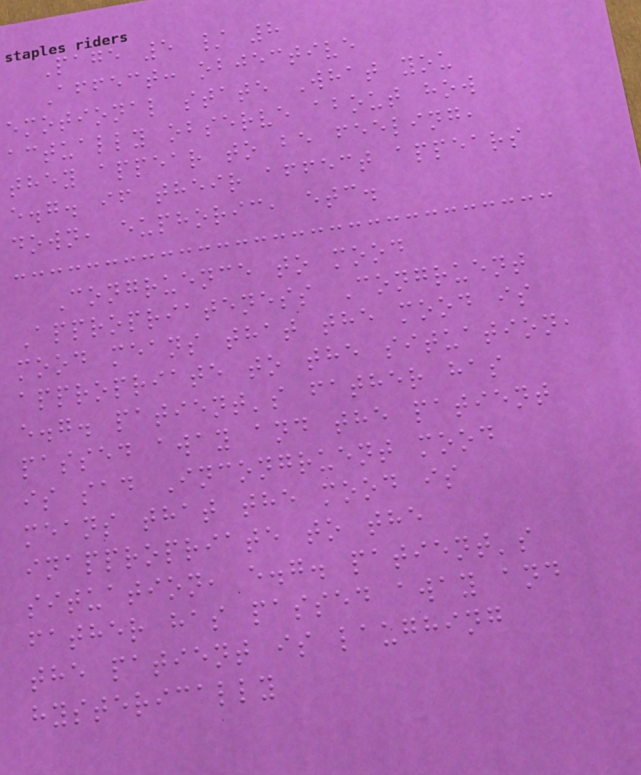Page 5 / 8
Affect: objective
emotional state What you
actually observe about how
they appear to be feeling,
e.g. if their affect appears
down, euphoric, etc.
Congruence to mood
Appropriateness Congruent
mood means that the mood is
appropriate to the situation,
e.g. patient's father has
passed away and the patient
is sad Incongruent mood
means that the mood is
inappropriate to the
situation, e.g. patient's
father has passed away and
the patient is laughing
hysterically
